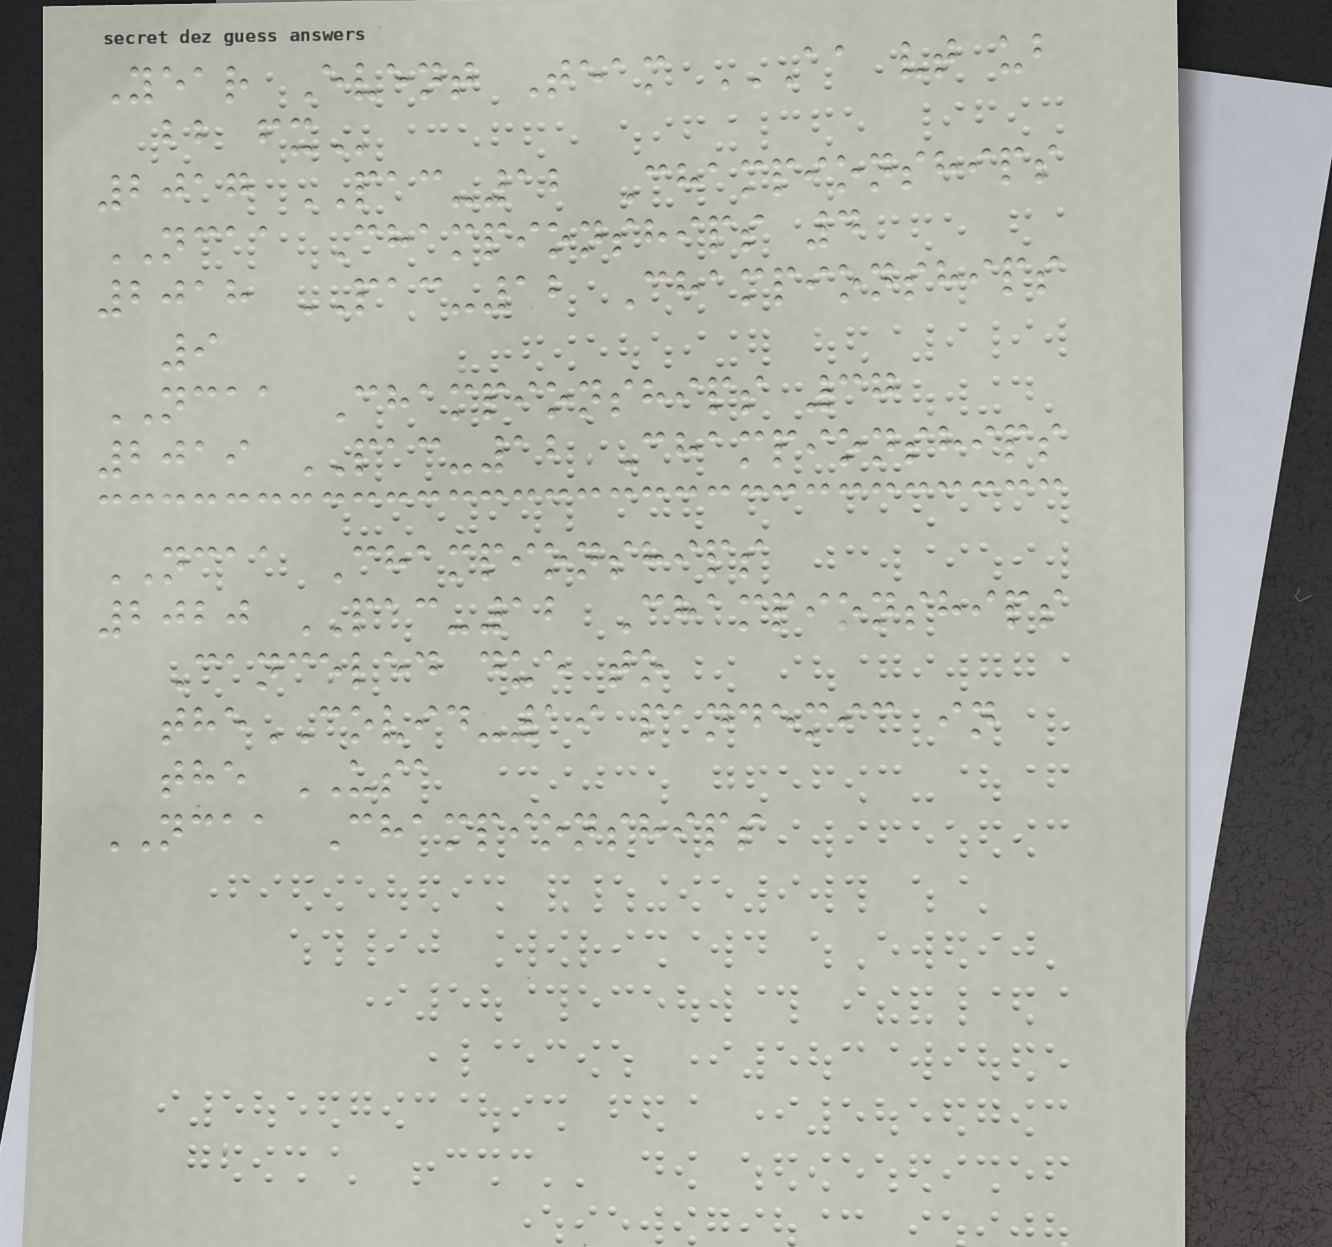Year Event Team AA VT UB
BB FX
2017 PAC-12 Championships
NCAA Championships 4
2018 PAC-12 Championships
9
NCAA Championships 37
2019 PAC-12 Championships
NCAA Championships
2020 PAC-12 Championships
Canceled due to
theCOVID-19 pandemic in
the USA
NCAA Championships
